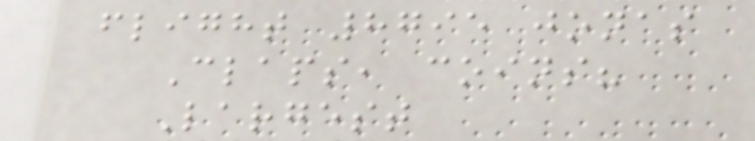flight 8795 jonas
Claps, coins?
Largest
